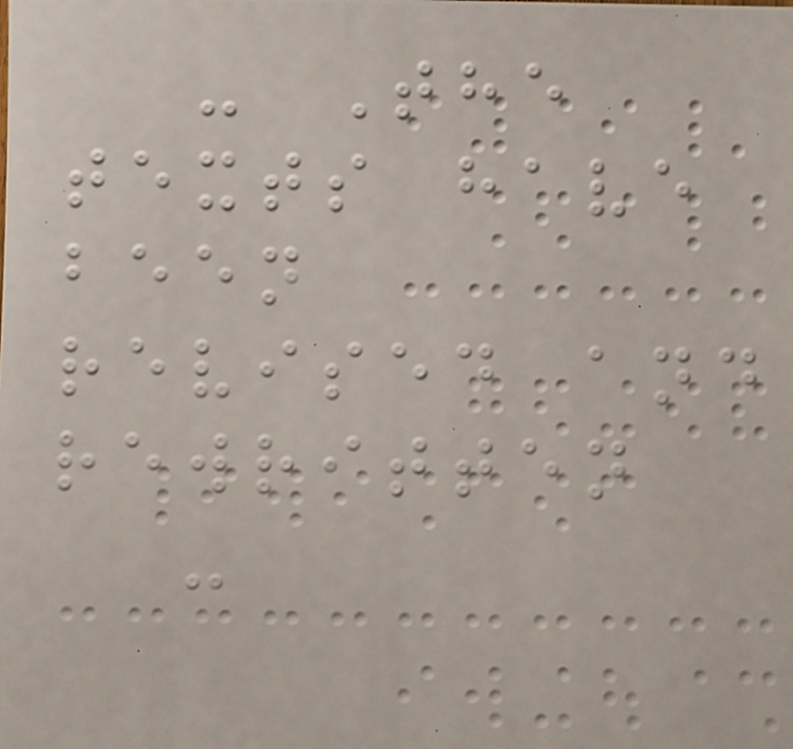- The
texts have
been
revised and
rewritten
-
